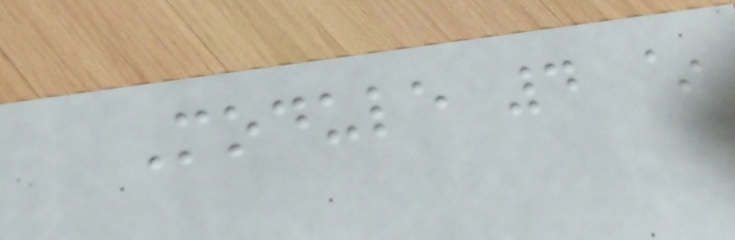Module 4 ~
